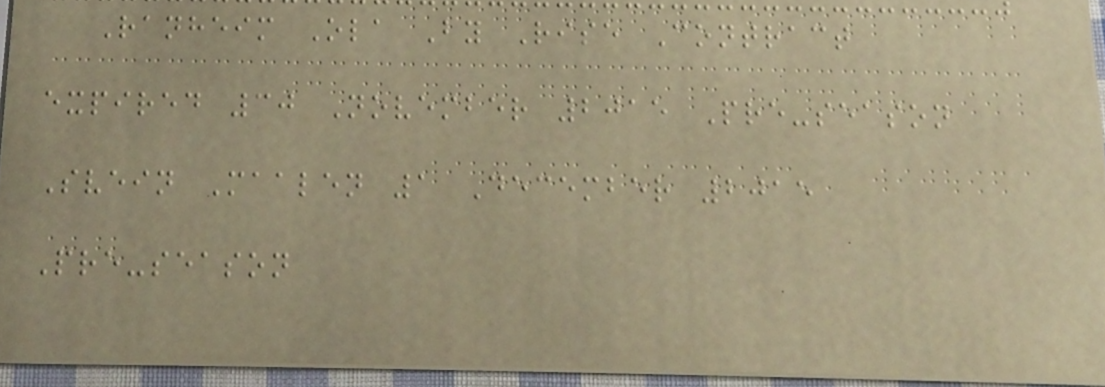Ranheim Ola By Rise Contract
expired 30 November 2015 Pre-season
Svein Maalen 1 December 2015
Pre-season
